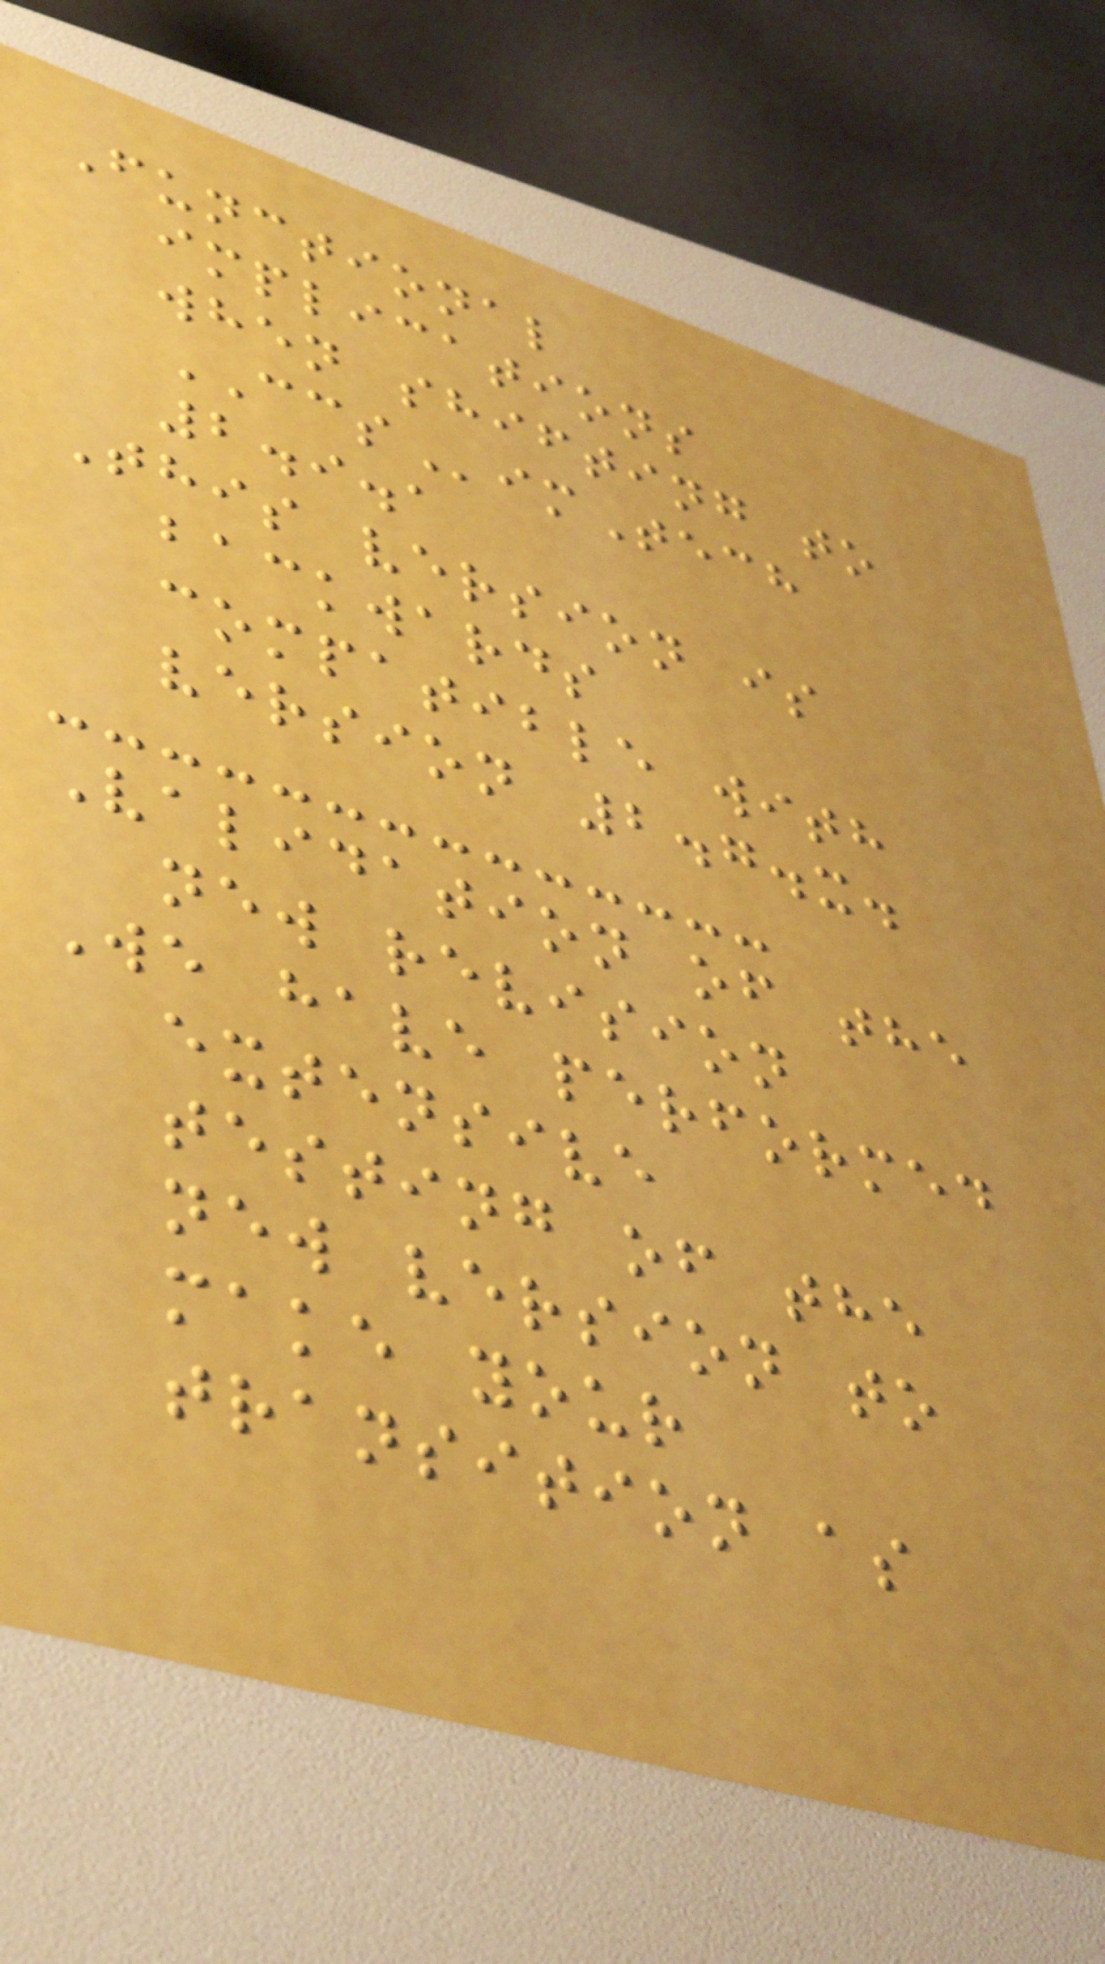Functional
implications
when shifting to
CCSimTech
2.9.1
This version is
backwards
compatible with
version 2.7.x.
Validation of the
new revision
We have performed
extensive
testing of the
new version to
make your
transition as
